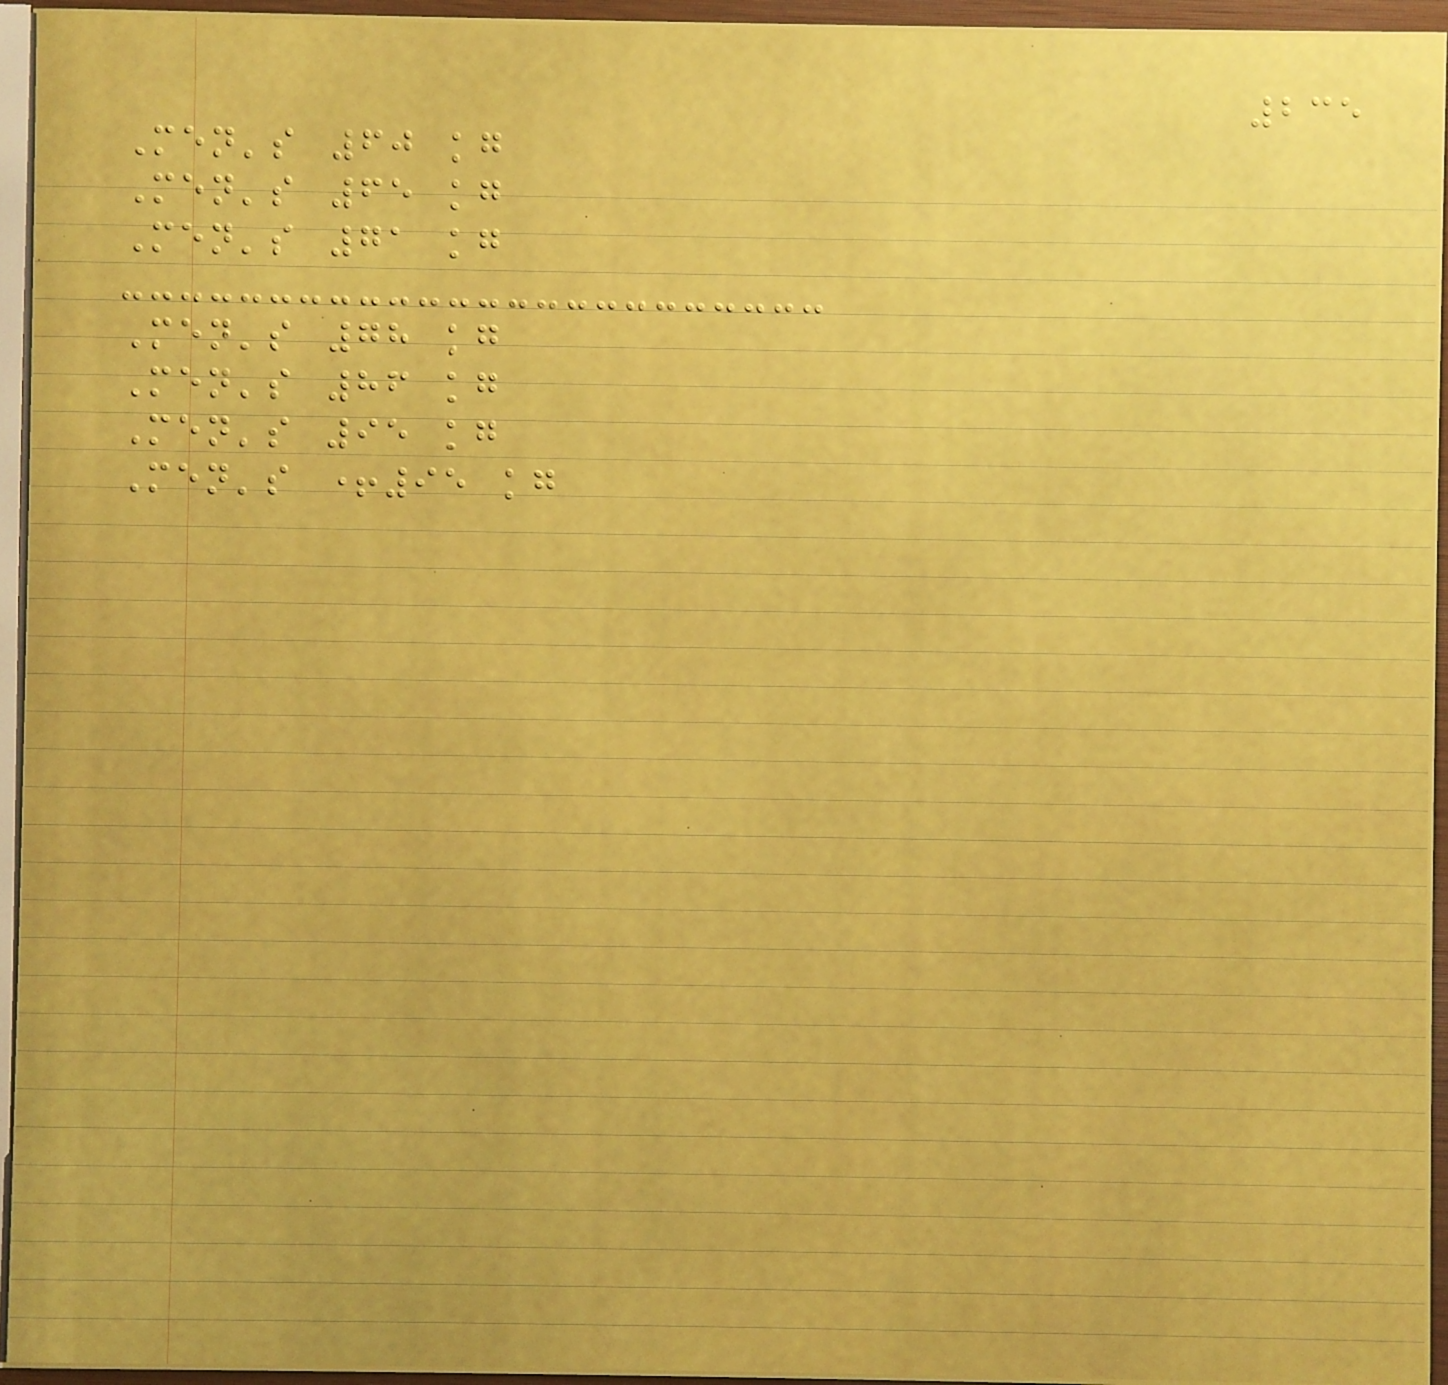235
Men's 60 kg
Men's 65 kg
Men's 71 kg
Men's 78 kg
Men's 86 kg
Men's 95 kg
Men's +95 kg
